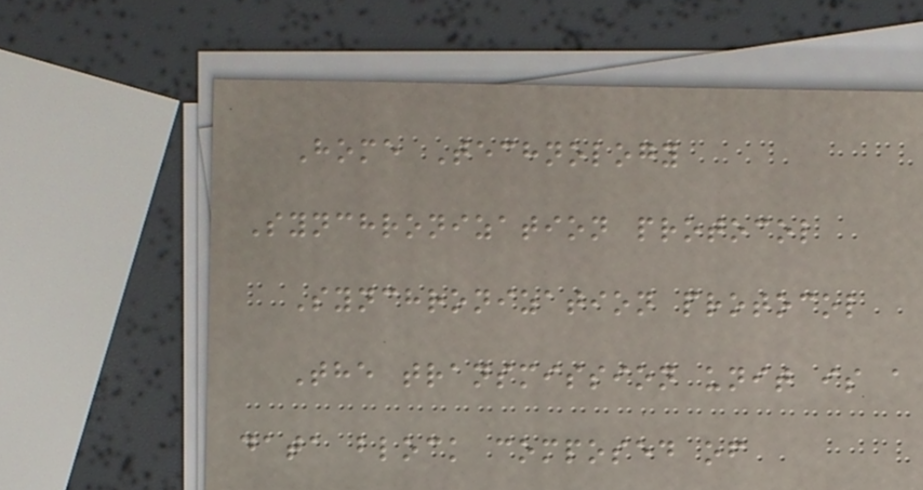Home Technology
Synchronization protocol
Synchronization protocol
The transmission unit is a
data block composed of
